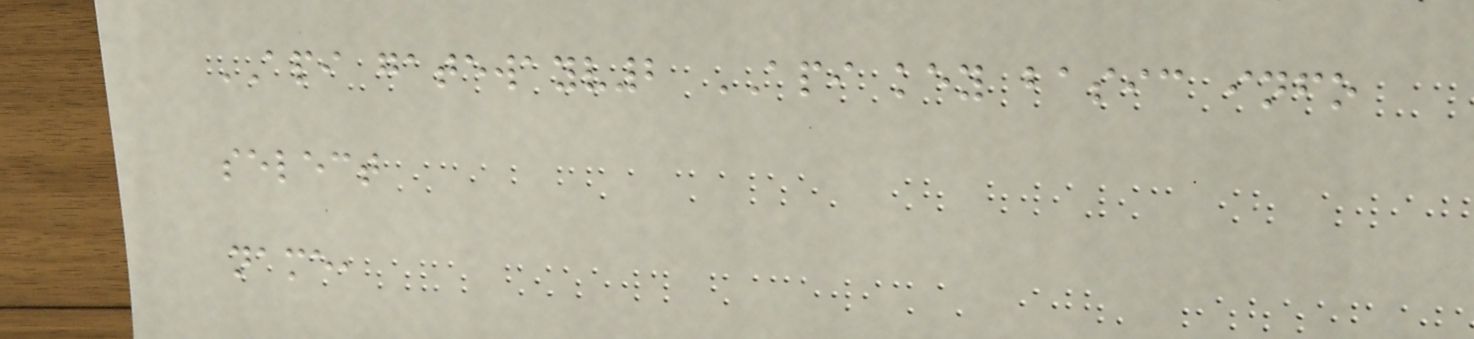API gatewayv2 API key basic info
select
name,
